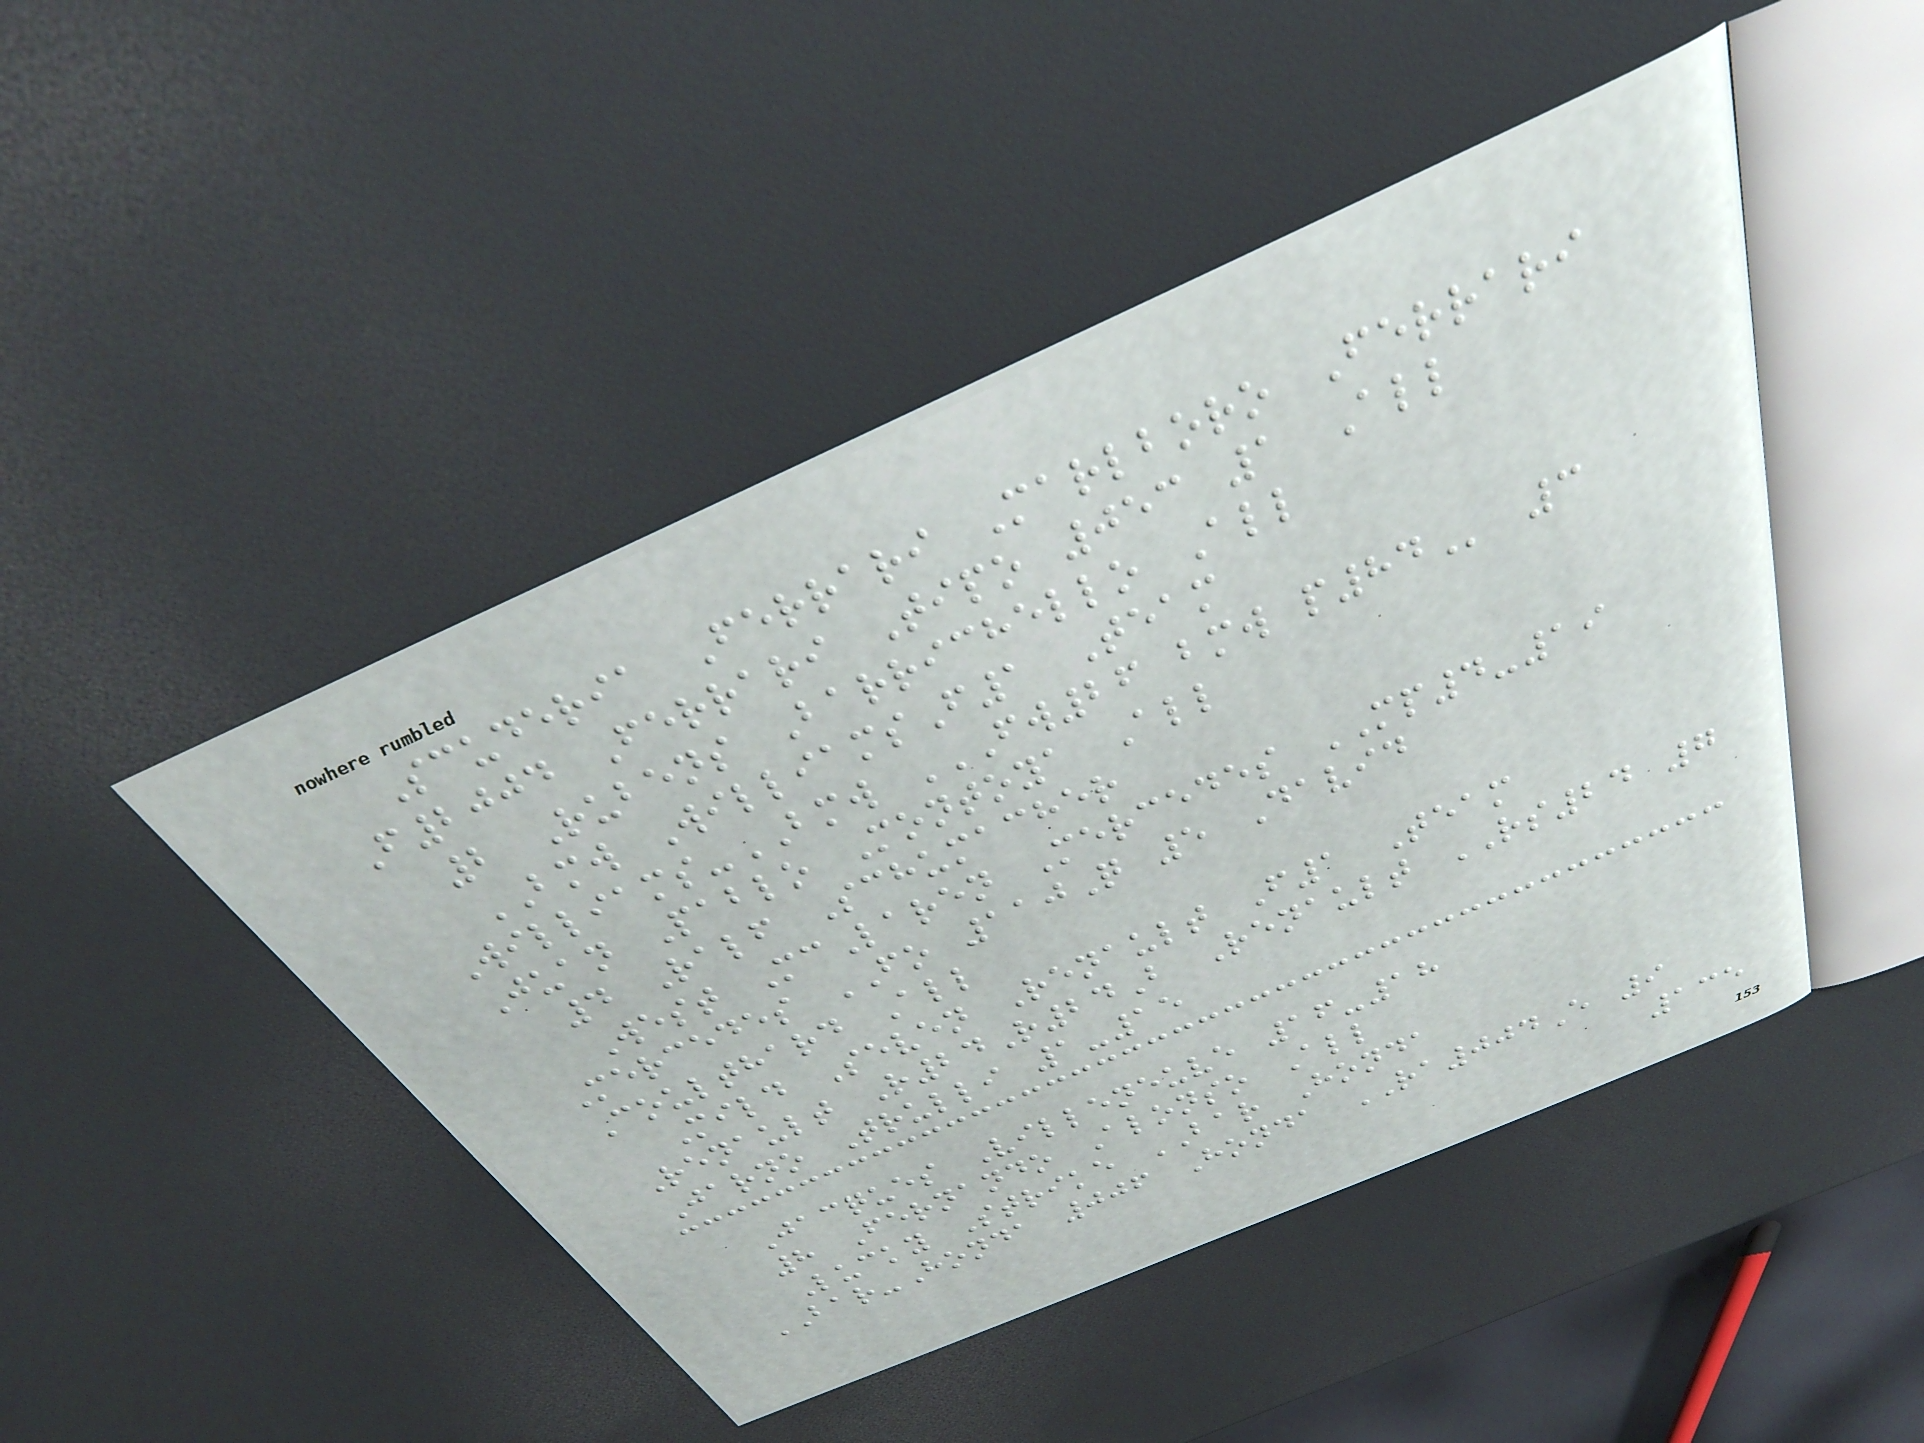Scuderia Ferrari Marlboro Ferrari
F2004 Ferrari Tipo 053 1 All
2 Rubens Barrichello All
BMW WilliamsF1 Team
Williams-BMW FW26 BMW P84 3
Juan Pablo Montoya All
4 Ralf Schumacher
West McLaren Mercedes MP4-19
Mercedes FO 110Q 5 David
Coulthard All
Mild Seven Renault F1 Team
Renault R24R24B Renault RS24 7
Jarno Trulli 1-15
Jacques Villeneuve 16-18
8 Fernando Alonso All
Lucky Strike BAR Honda
BAR-Honda 006 Honda RA004E 9
135
